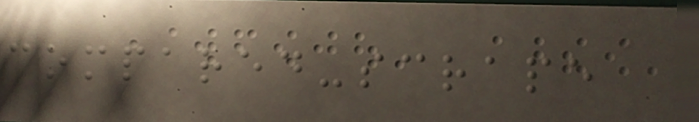compared-scrape
